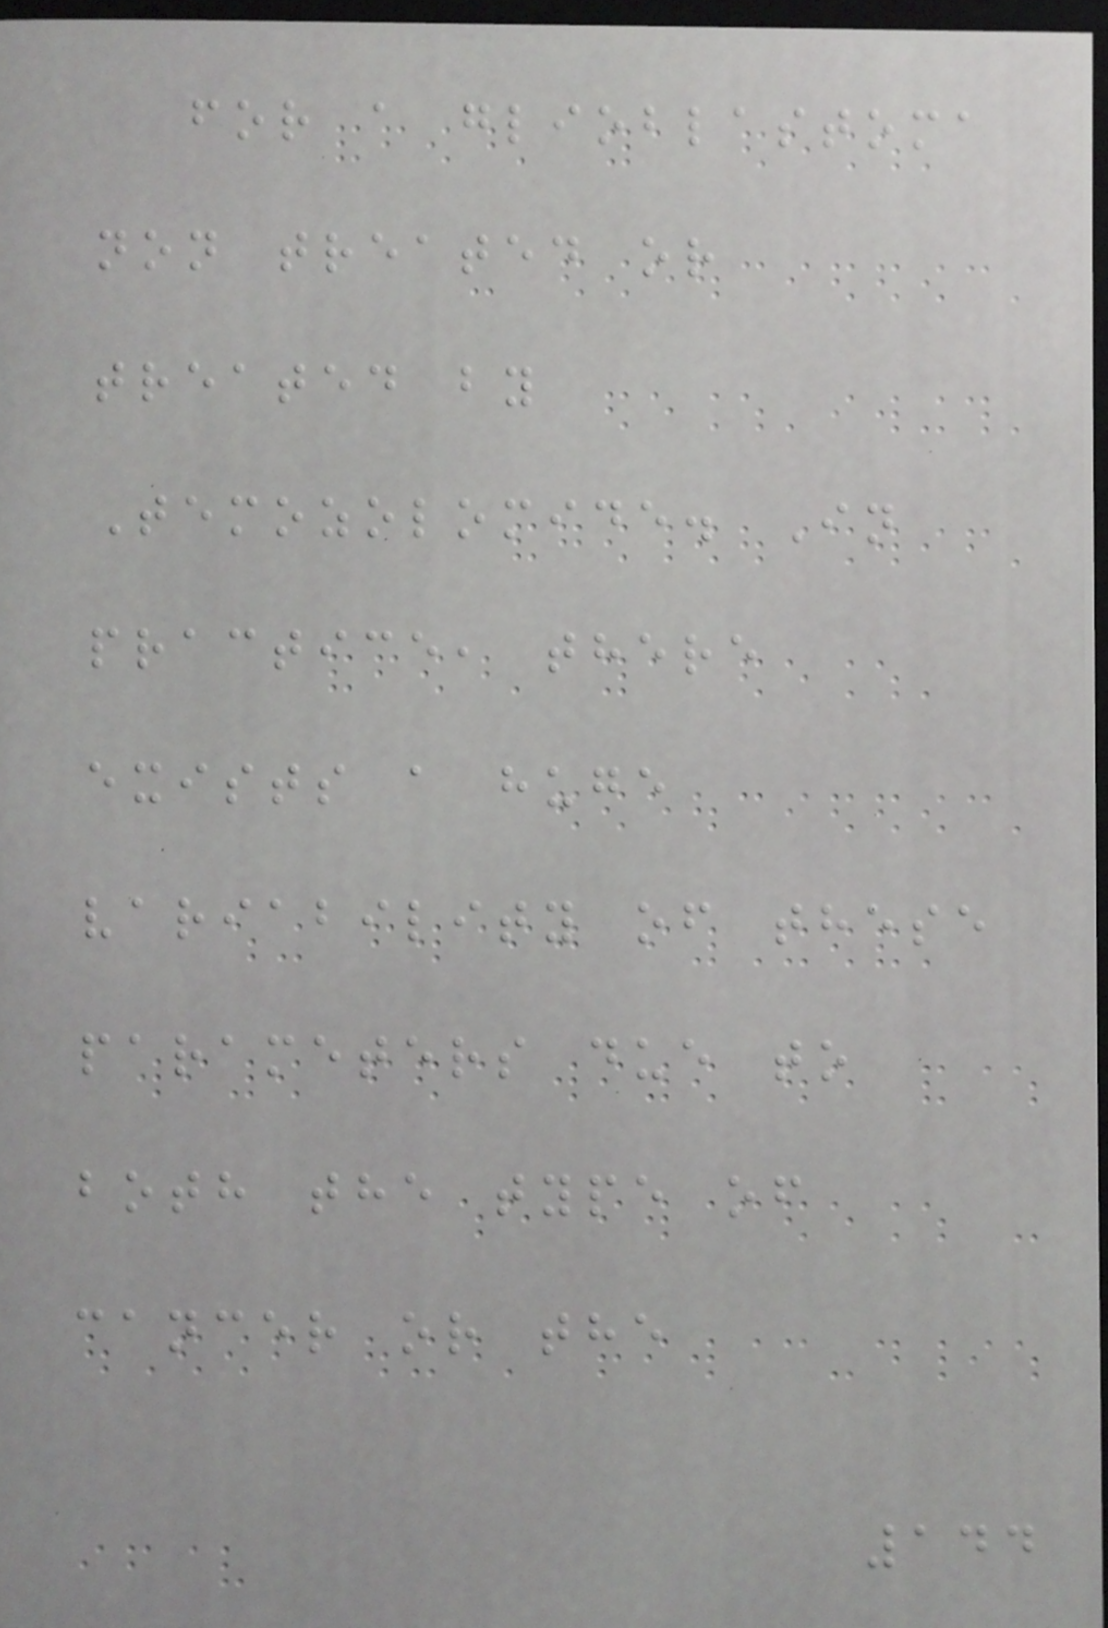for a glioblastoma
non treated or
treated by
Temozolomide. In
practice, there
exists a huge
variability of these
parameters due to
both the type of
cancer or the
144
